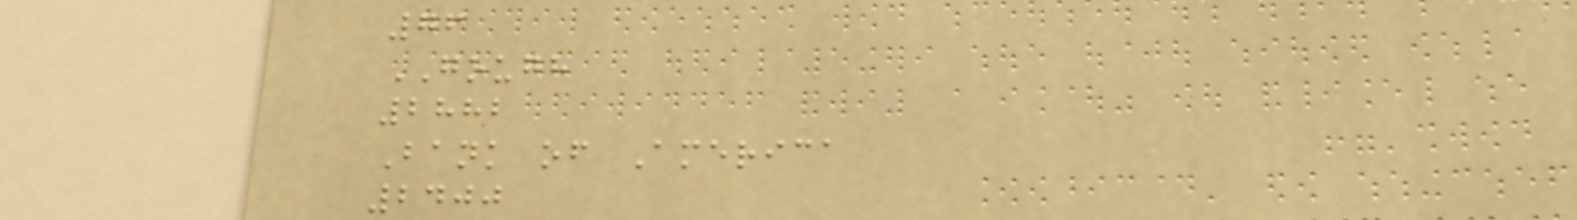76
GOUGH
2882
Bank of America
2400
